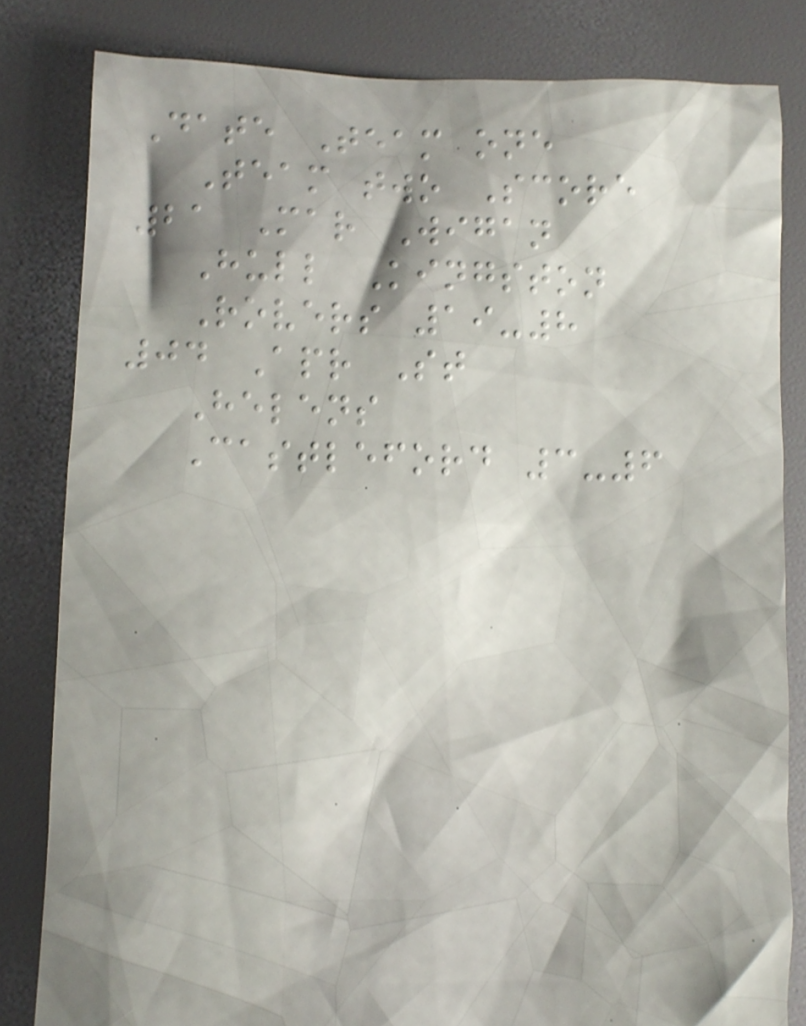Date Team one
Team two Score
21 Mar Wigan
Hull Kingston
Rovers 19-8
04 Apr St
Helens
Castleford 3-6
